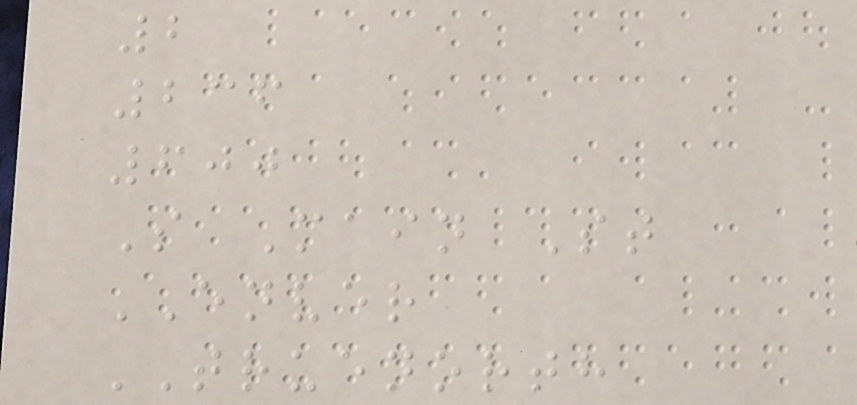2
236
600
S Main St
ENVER
TRUENORTH
